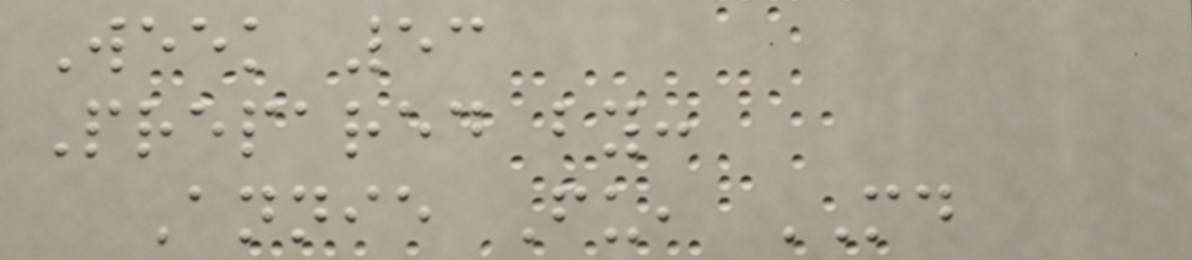Week 53
Prepared by:
Annie Fu, MD
